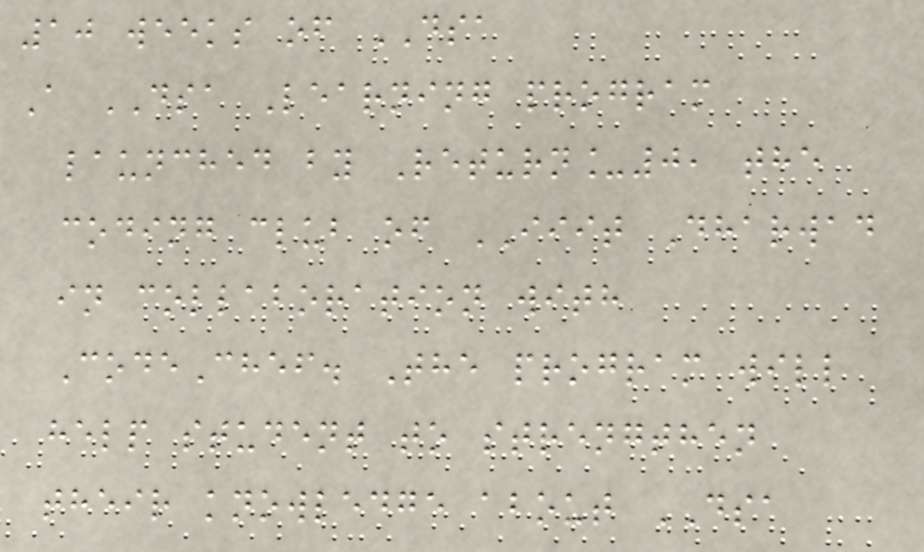10 weeks of DSA
A DSA Learning program
launched by Return_0, the
coding club of IIIT Dharwad
in collaboration with
CodeChef. The program will
help student to strengthen
their knowledge about DSA
